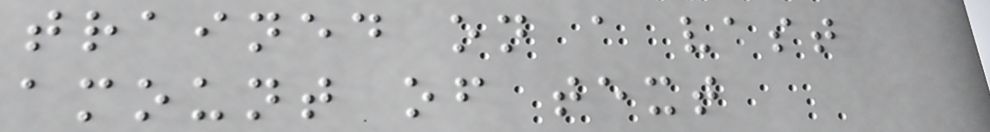trained on a vast
amount of text
